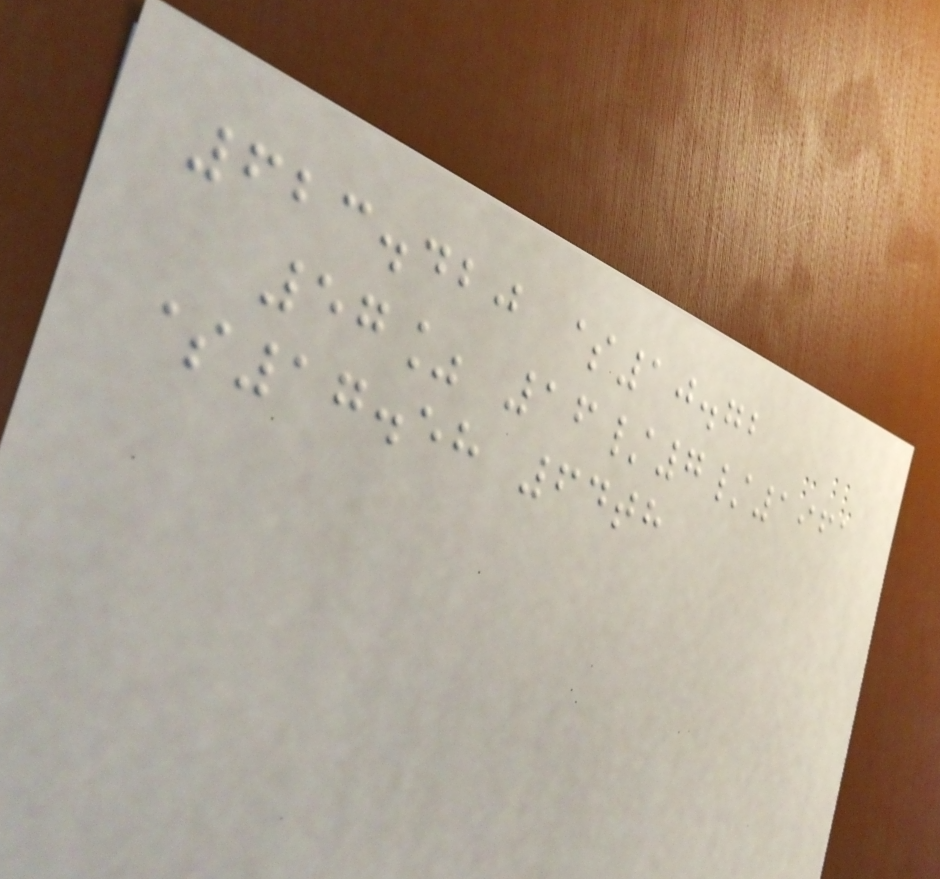623.420 $10.72
57% 16/7/1961
$17.58 64th
